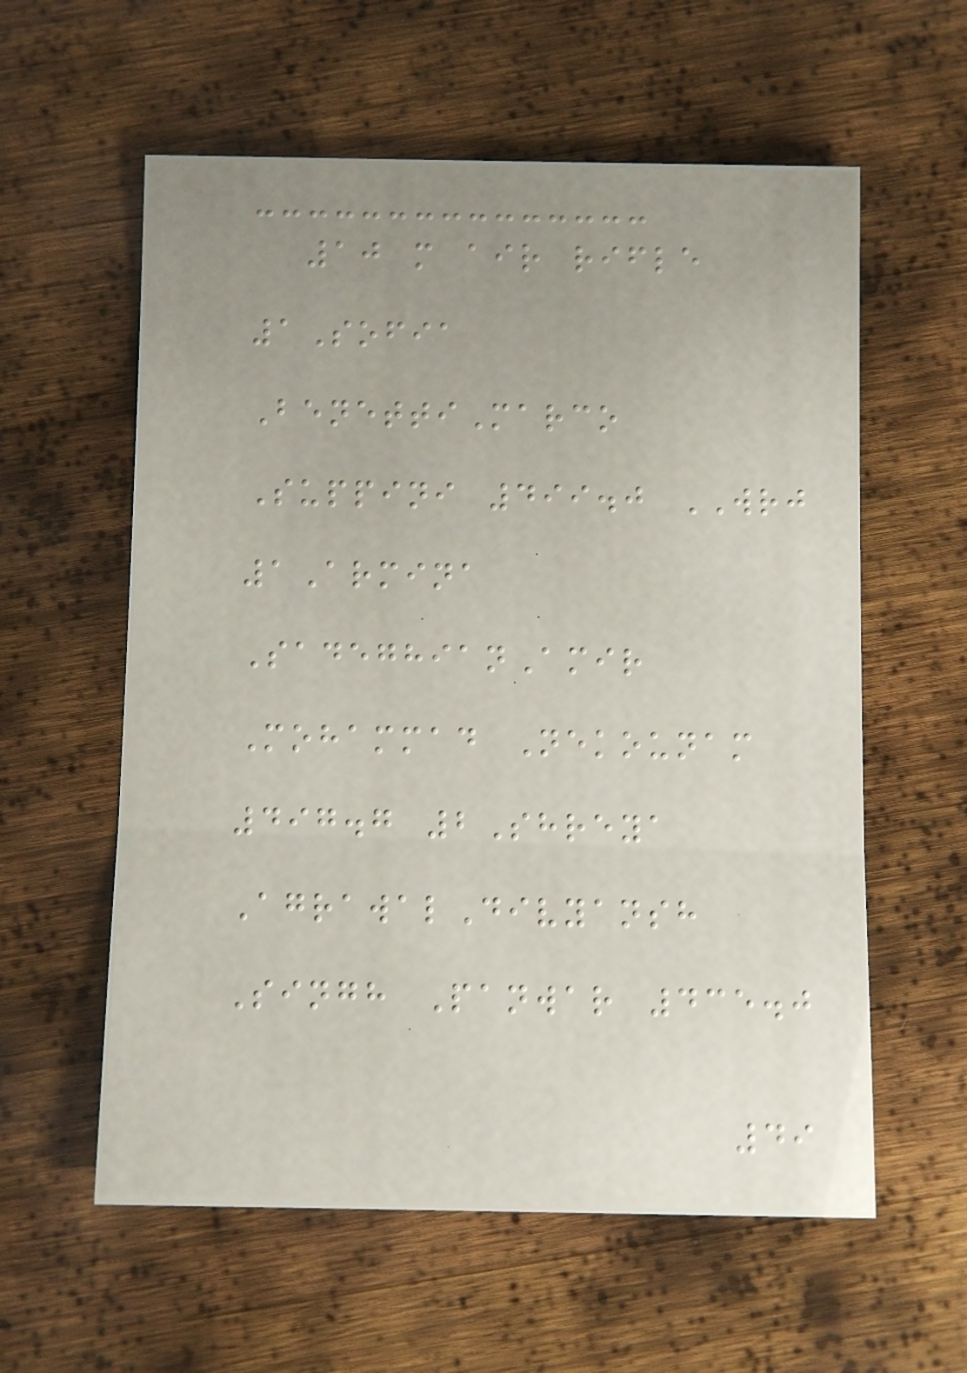10 m air rifle
1Sofia
BenettiMarco
Suppini 499.0 WRJ
1Armina
SadeghianAmir
Mohammad Nekounam
497.7 2Shreya
AgrawalDivyansh
Singh Panwar 435.0
49
